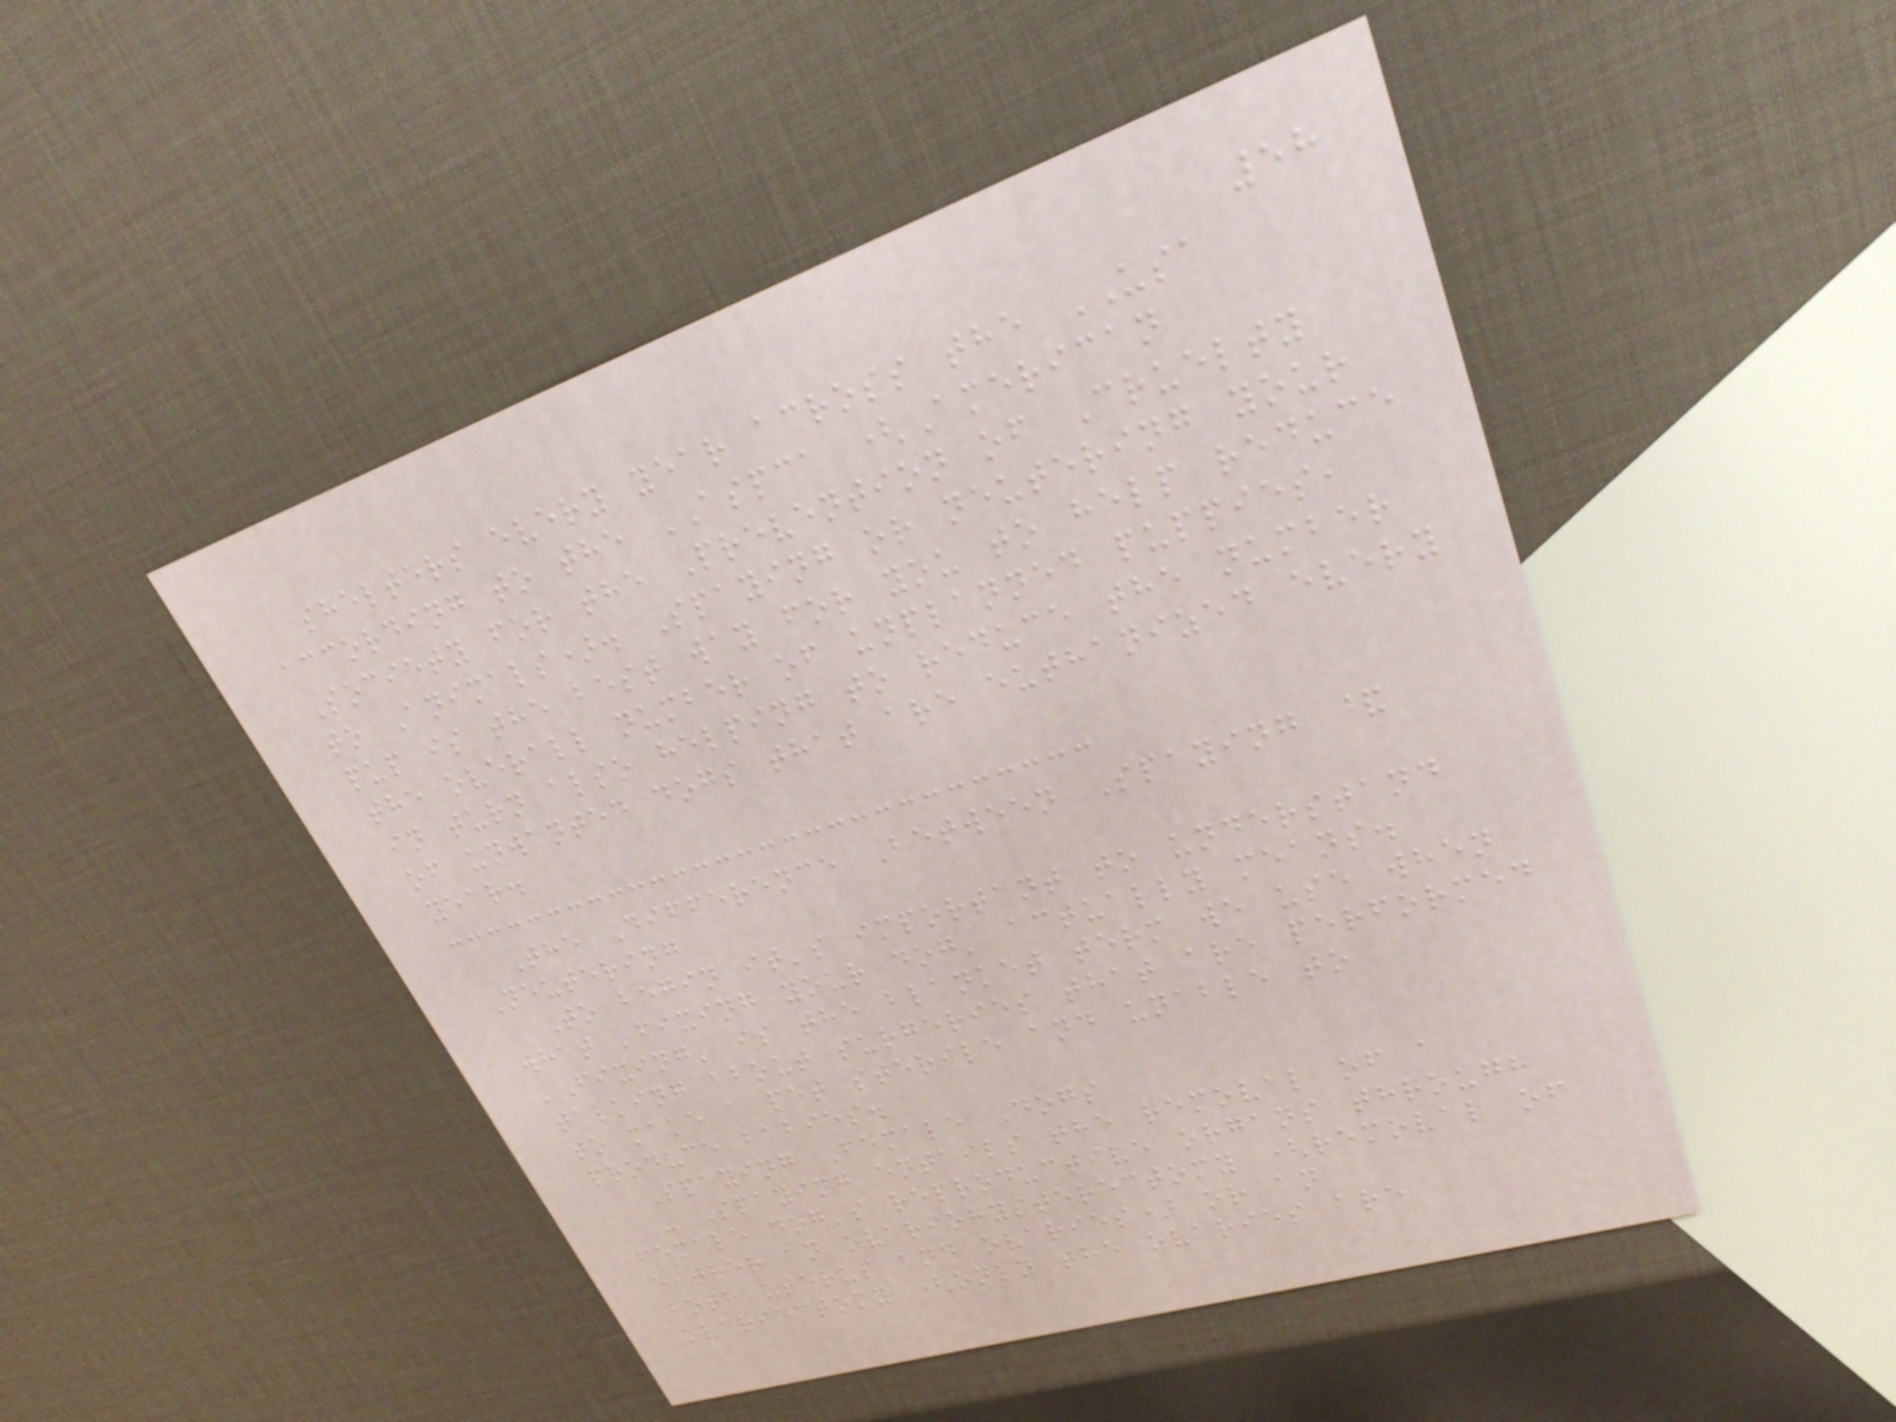58
shelters every year across the USA
according to the ASPCA (American
Society for the Prevention of Cruelty
to Animals). Spaying or neutering your
pup is the best way for you to help reduce
the overall number of unplanned puppies,
in turn also helping to reduce the number
of unwanted dogs that are euthanized every
year.
The Difference Between Spaying &
Neutering
To begin it's important to understand
what 'fixing your dog' actually means.
'Fixing' is the blanket term we use when
talking about surgeries that are performed
to make a pet sterile and unable to
produce babies.
Spaying Female Dogs
- Spaying entails the removal of a
female dog's reproductive organs through
either an ovariohysterectomy (removal of
both uterus and ovaries) or an
ovariectomy (only the ovaries are
